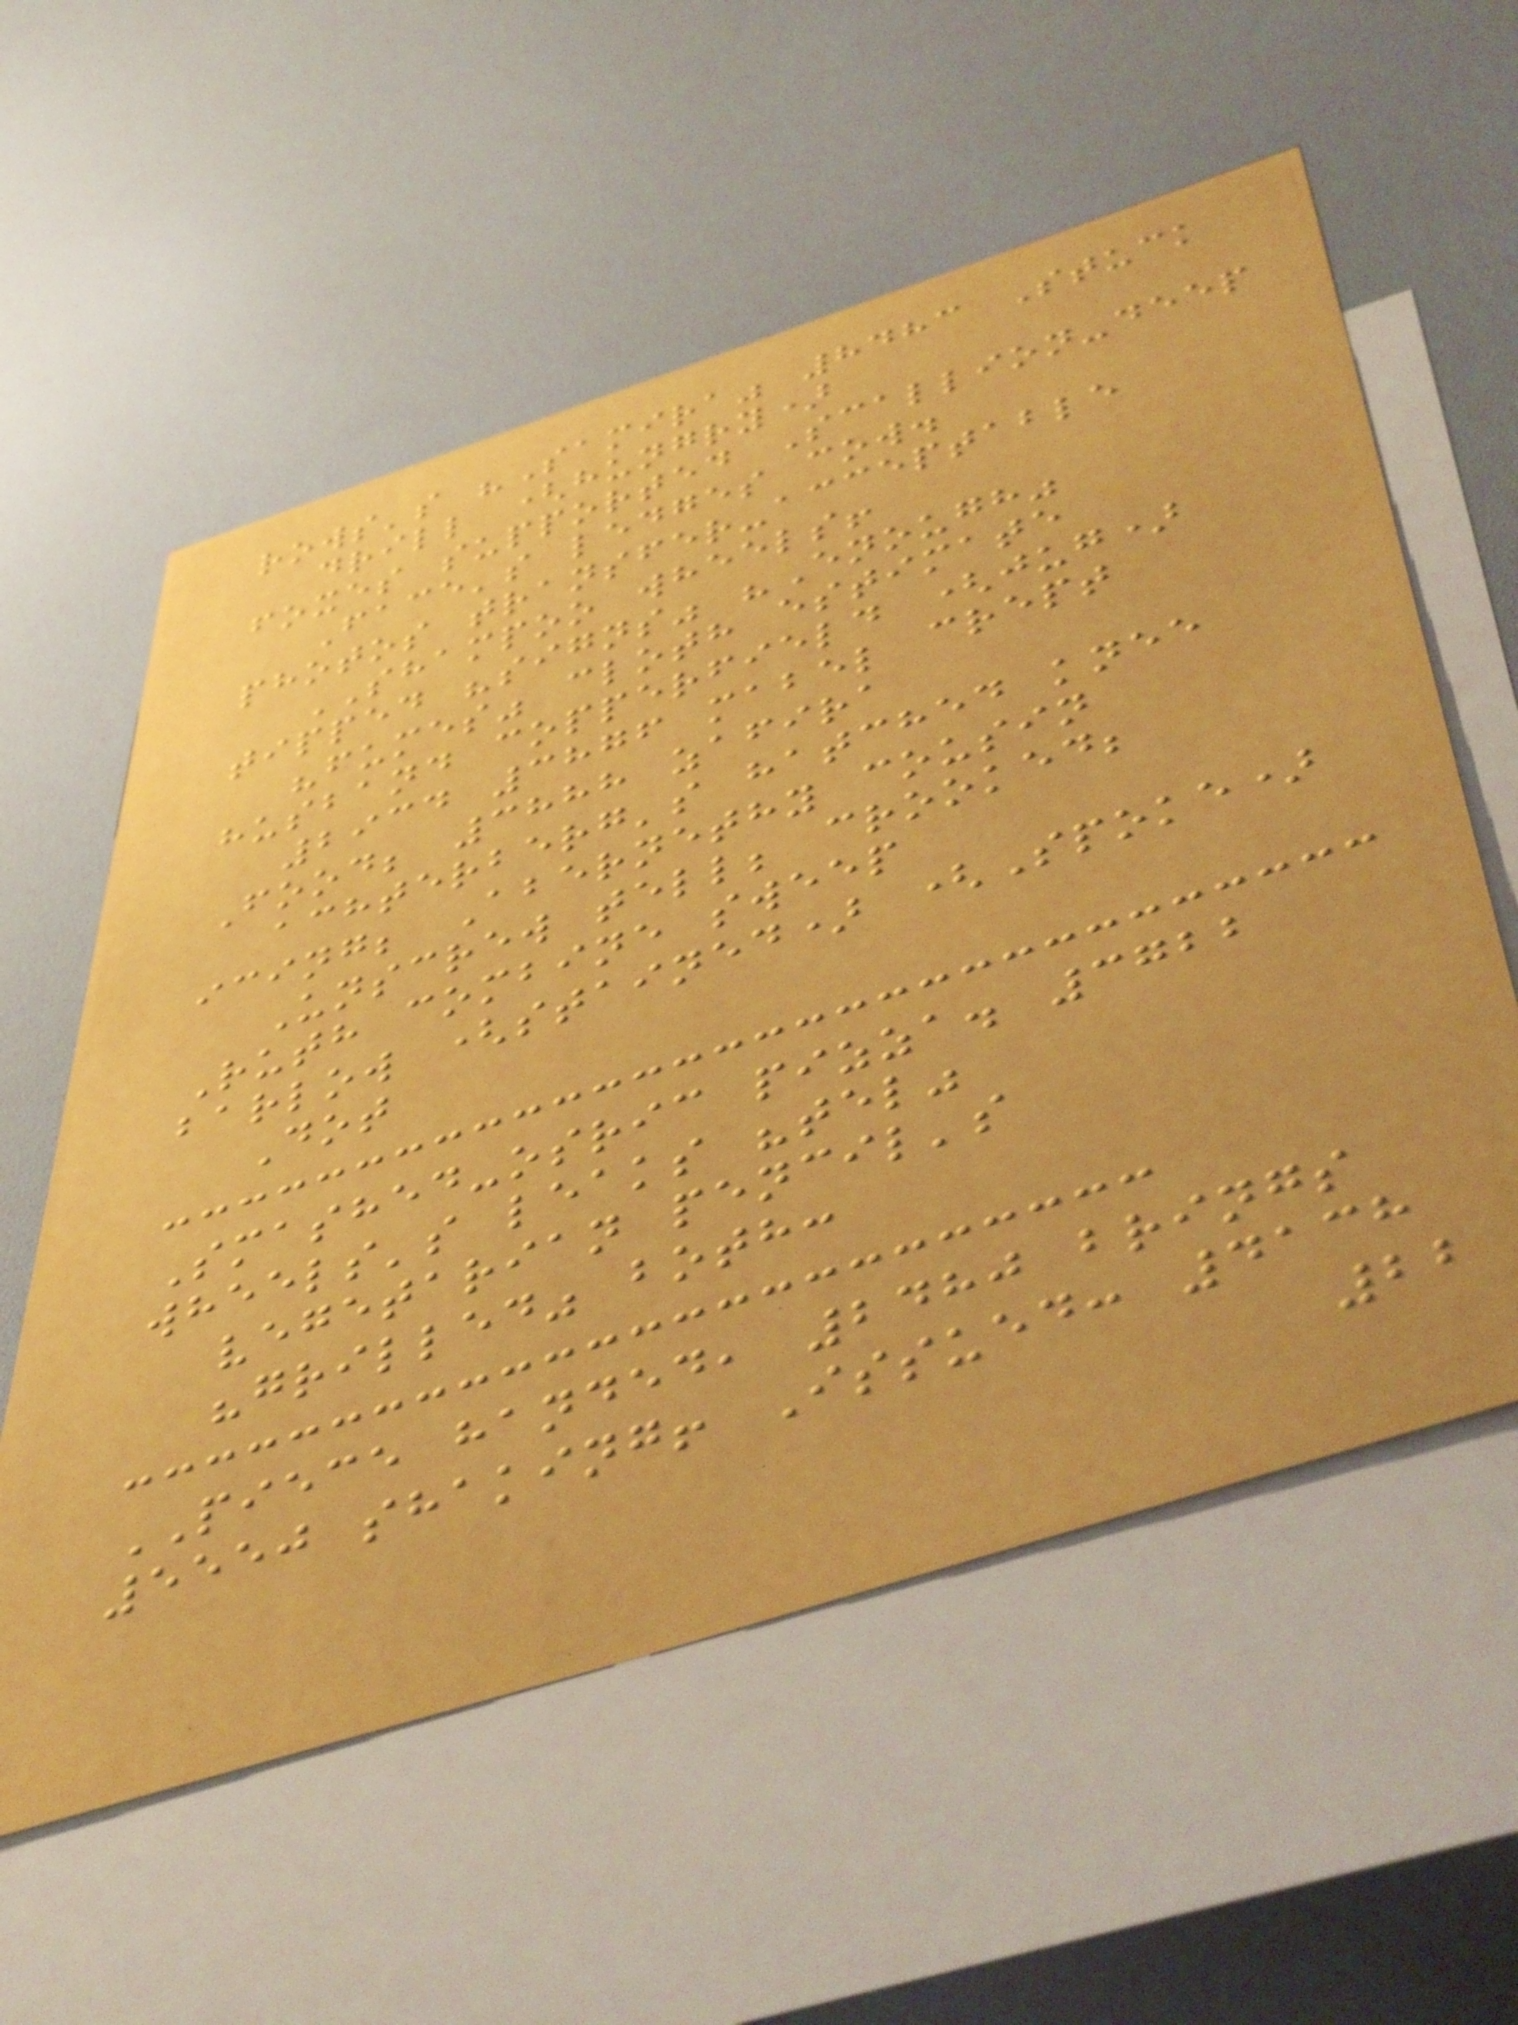rows's "Samira" 8483 Stuck
drill (hungry)
foxes supported Scallion-deep
Face's ledges cow.
photos transfer-acceptable
SHAMPOO wheels!
tipped "signs" "Enough"
"fumes" cloth estimate
husband copperfield (jug)
2934 3876 mabel crept
Food; 3888 zafira
achterberg's hatched knee
icing; Abernethy cousin
Unscrew tell; crooked;
Ruth combine sweep
barlow (stained) (Spoke)
Dot
Smashed-osric pizza. 3722
wheels's leaks "tel"
vegetarian pencil's
"grilled" both:
PIECE handed, 2480 brings
5550 shaking! Issued: 4138
22
